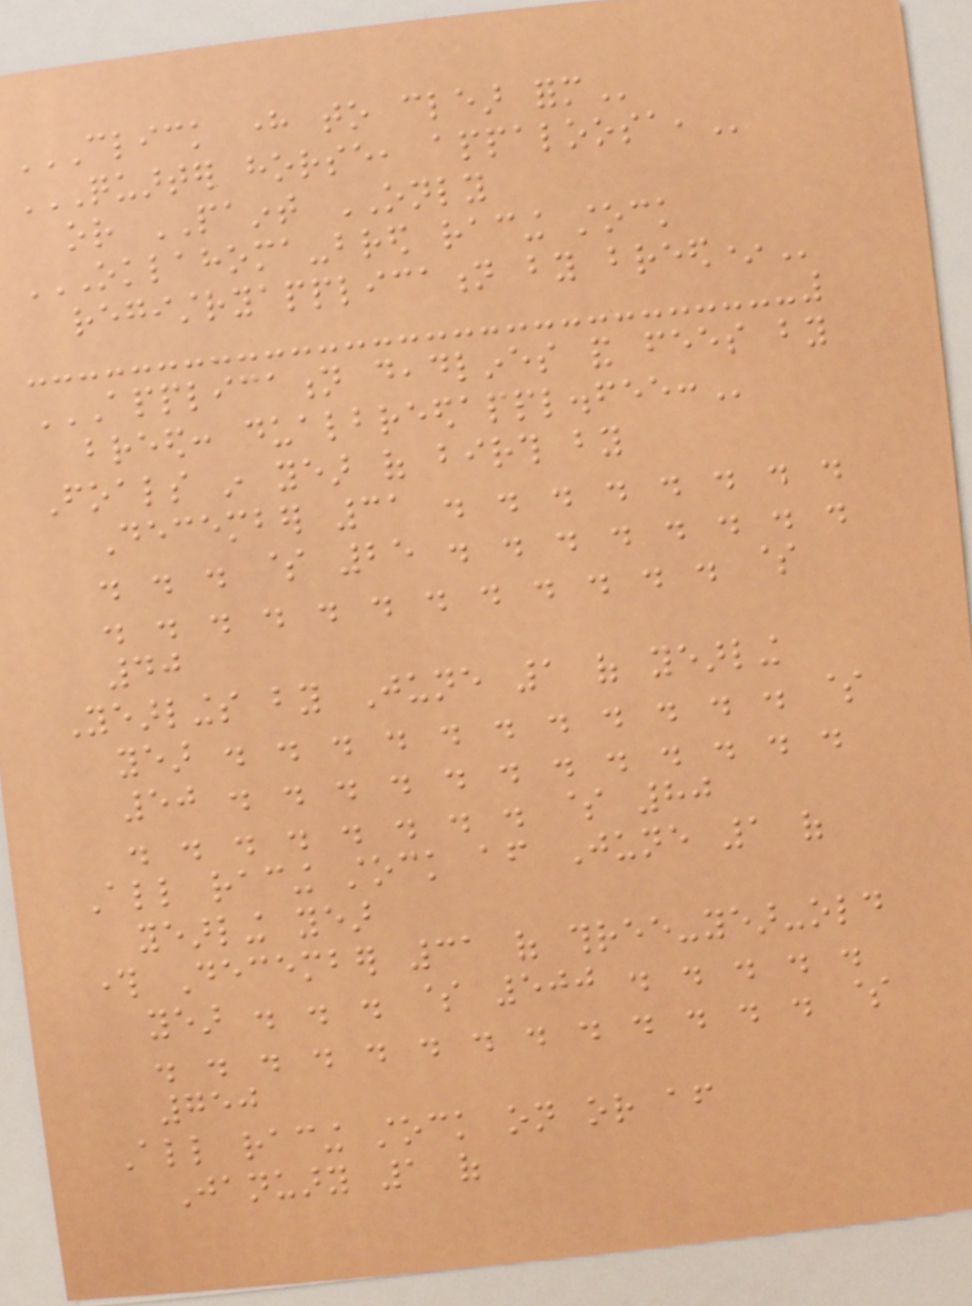CLICK HERE TO CLEAR FORM
QUARTER HORSE, APPALOOSA,
or PAINT ONLY
OKLAHOMA-BRED RACING STOCK
REGISTRYAPPLICATION BY BREED*
APPLICATION DEADLINES AND FEES BY
BREED: DUALBREEDAPPL.FEE:
Foals in year of birth by
December 31 . . . . . . . .
. . . $ 25 . . . . . . . .
. . . . . . . . . . . . $
40
Yearlings by June 1 of yearling
year . . . . . . . . . . . $
50 . . . . . . . . . . . .
. . . . . . . . $ 80
All racing stock after June 1 of
yearling year
through December 31 of three-year-old
year . . . $ 500 . . . . .
. . . . . . . . . . . . . $
750
All racing stock on or after
January 1 of
